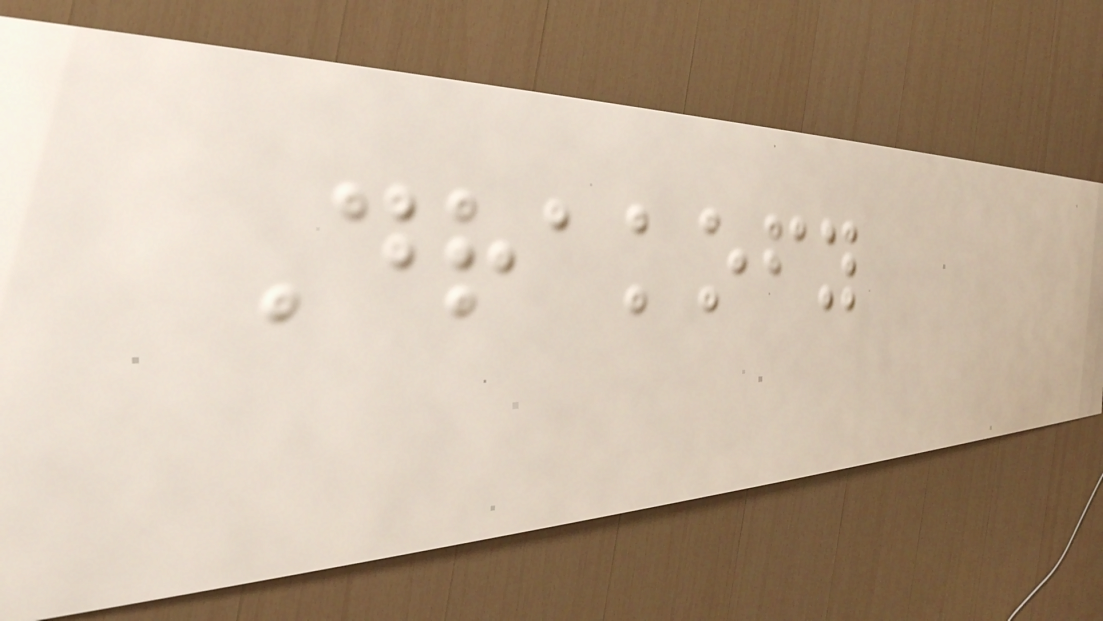Drakofy
